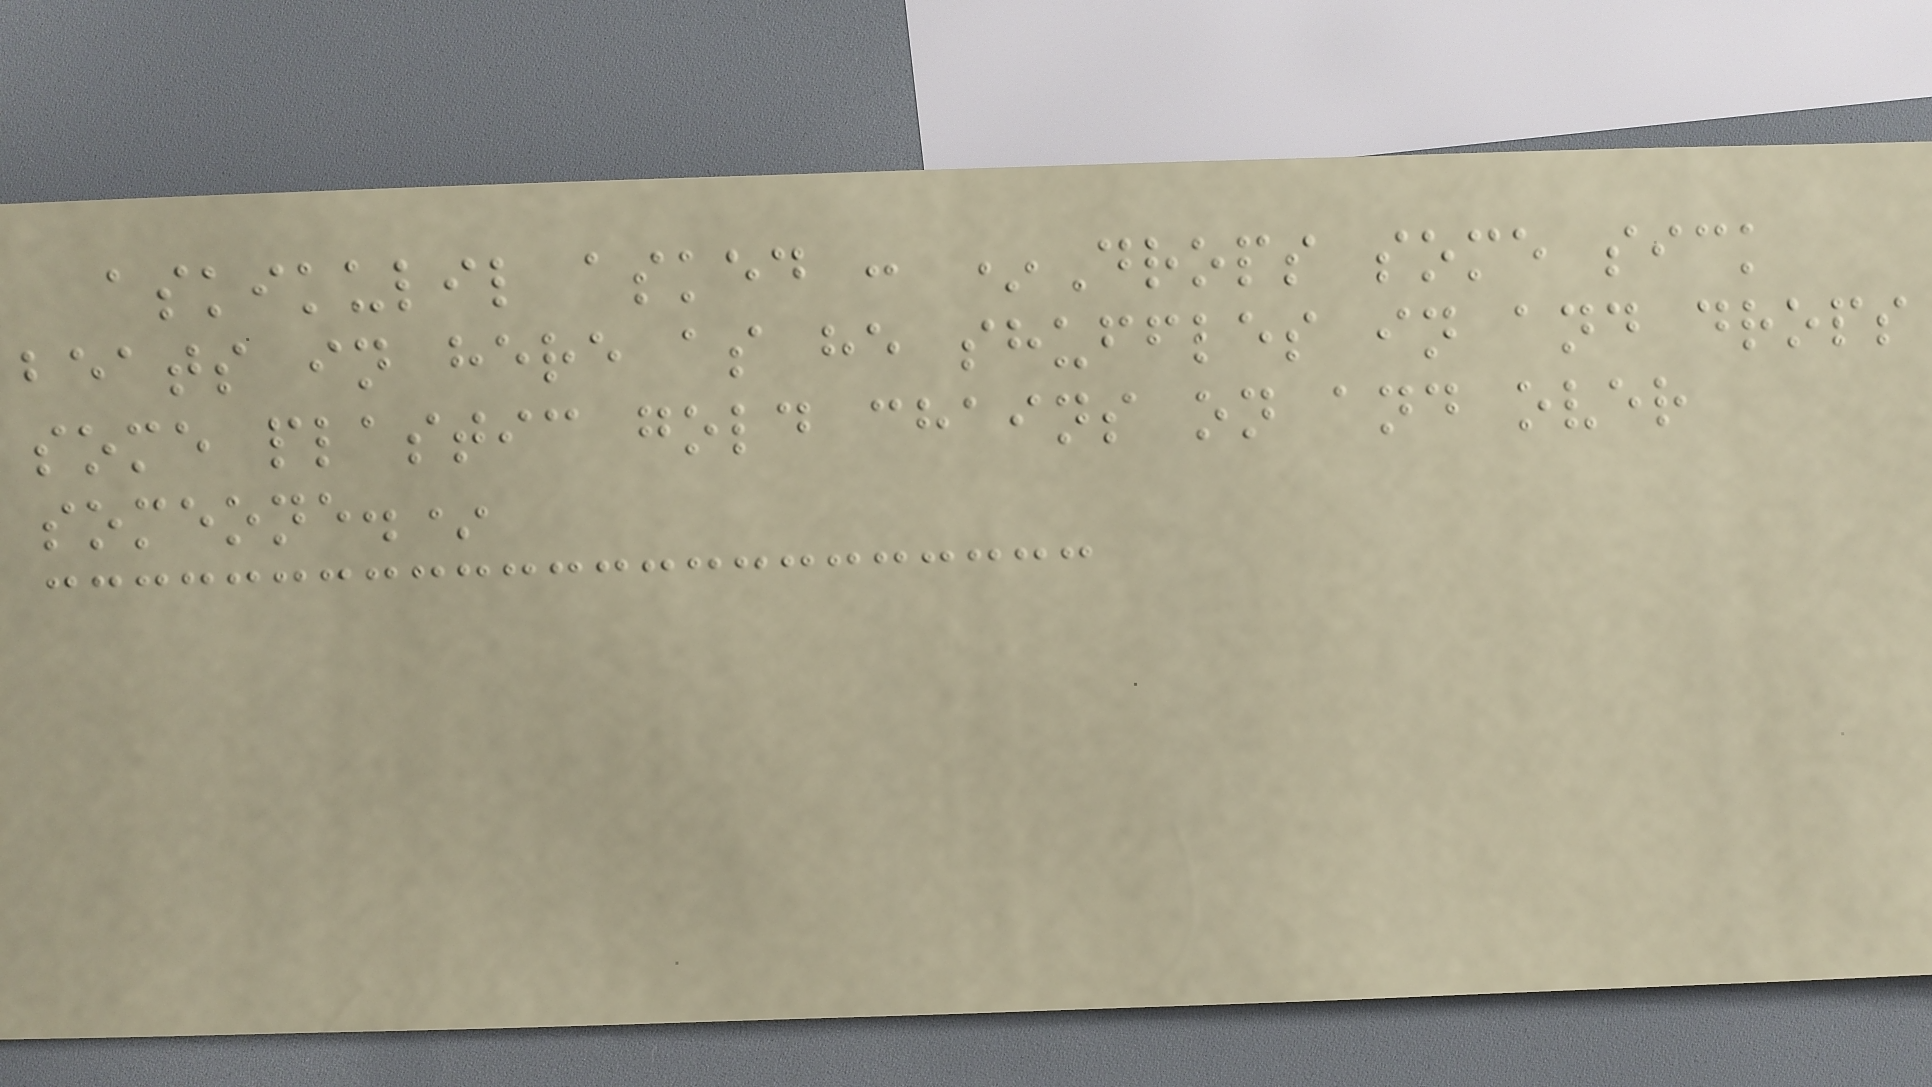askikulil asked : *Drops some sick
beats in here as he shuffles in and drops
some plastic gold chains on and over
someone.*
